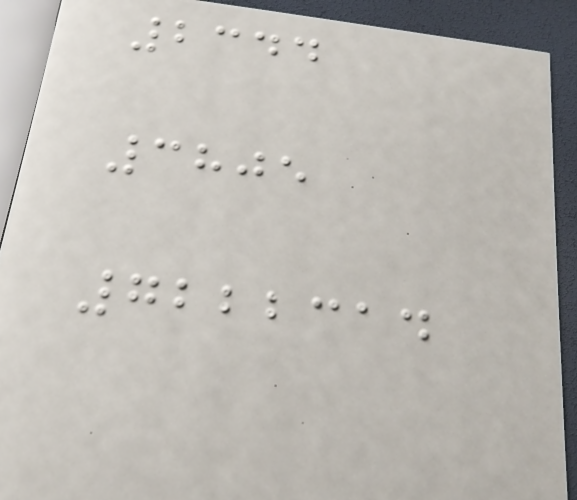2344
3805
7222314
